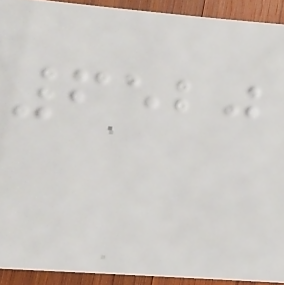6520
